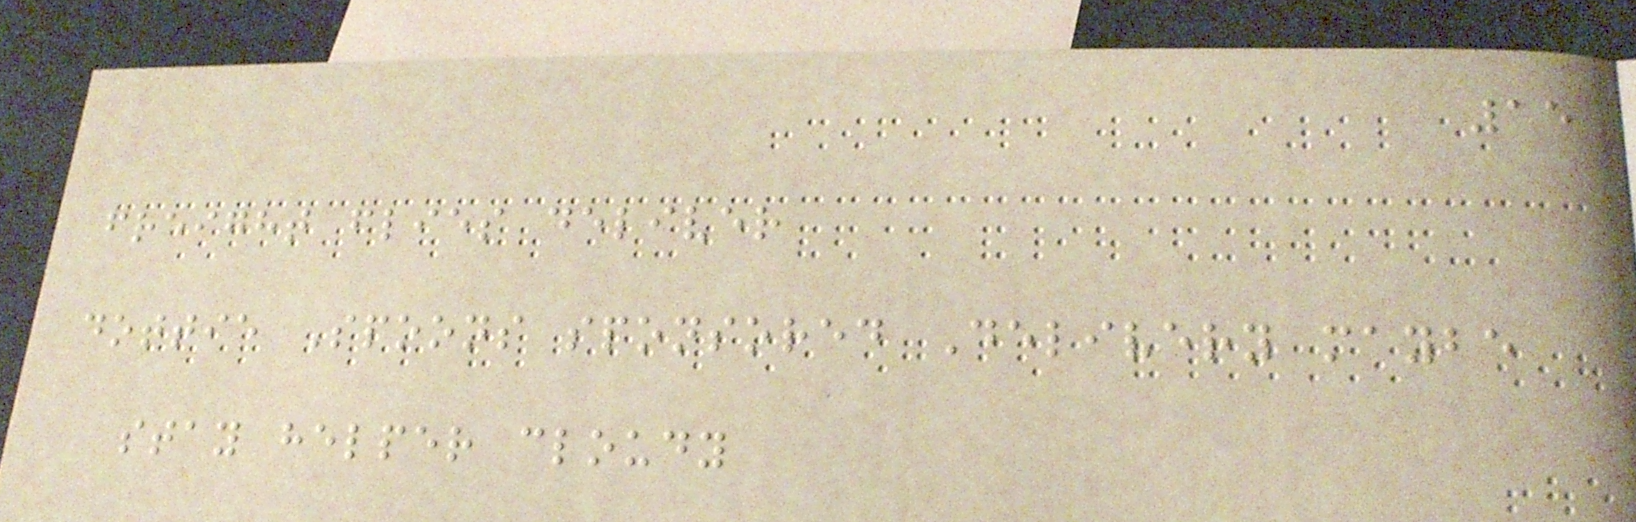15
freight flies deliver
dottie Spoons sponsored Delivery maybe
stay helper cloudy
